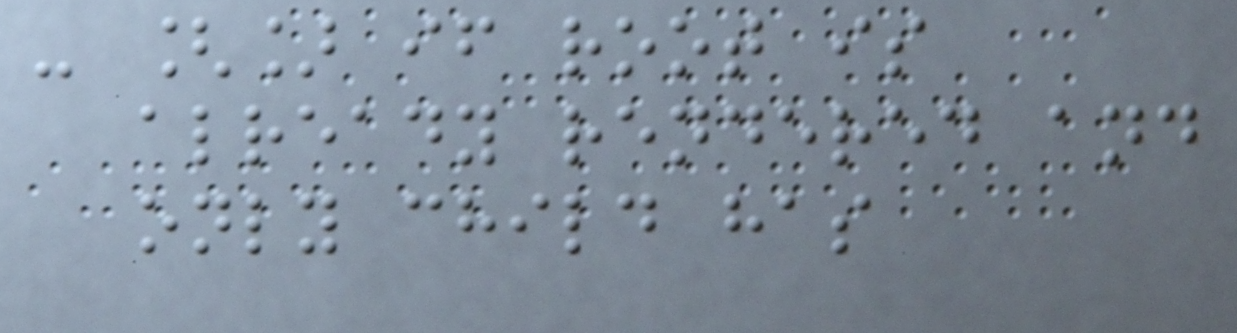- [] if root is
already rendered and
only child has
